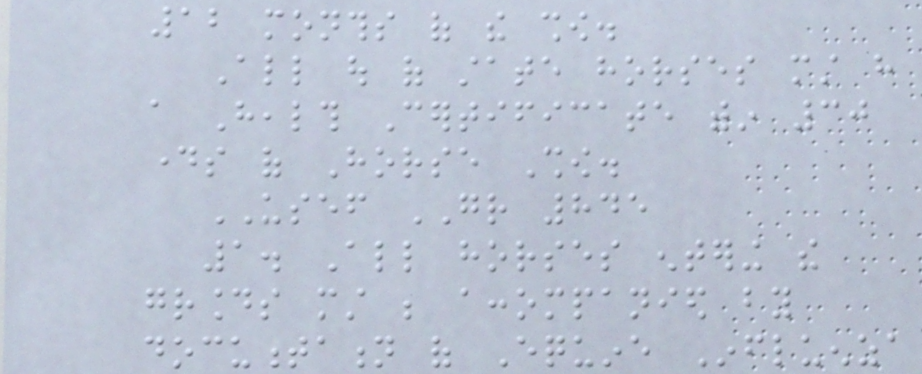12 months of the show.
All out of state horses must have
a Health Certificate within 30
days of Horse Show.
USEF GR 845
1. All horses entering the
grounds must be accompanied by
documentation of Equine Influenza
